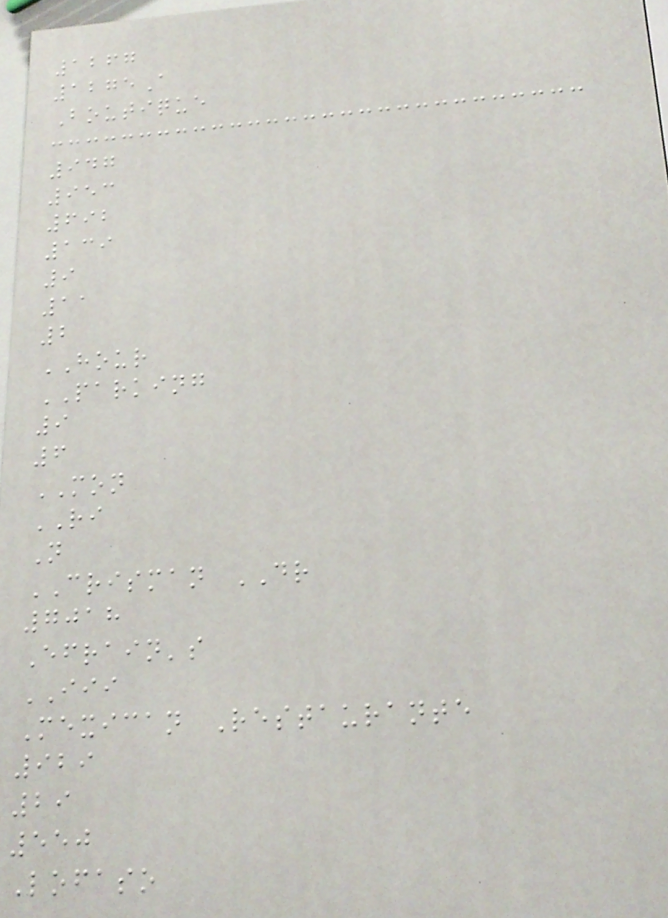1267
1275A
Boutique
947
953
692
139
9
11
2
HOUR
PARKING
9
6
MON
RI
N
CRISMAN DR
7018
Efrain's
III
Mexican Restaurante
929
29
550
Lofaso
